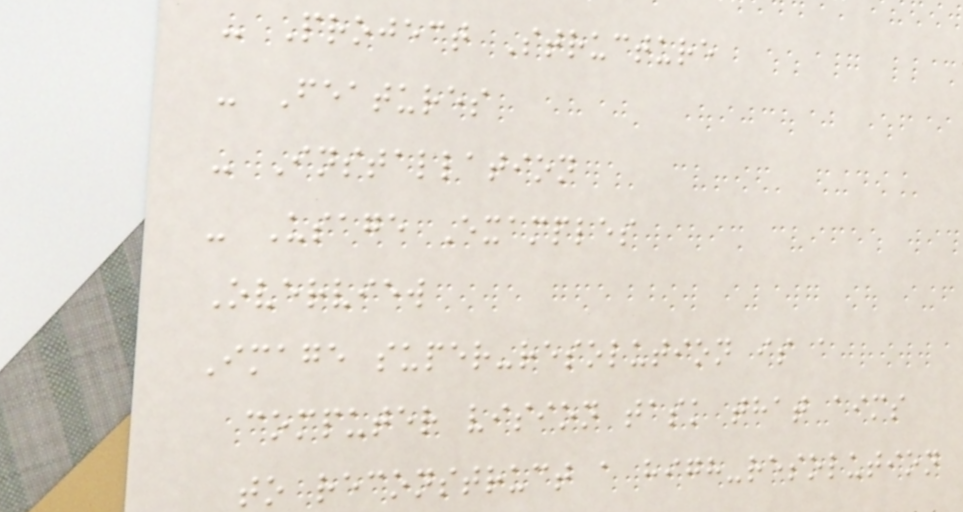- Project Structure
- Features
- Installation
- Usage Examples
Overview
Image super-resolution is a
computer vision task that aims
to reconstruct a high-resolution
